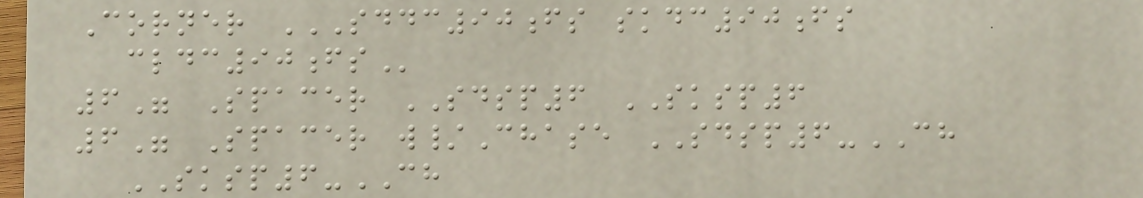Corner SDDC90FS SKDC90FS
CLDC90FS
6" Spacer SDSP6 SKSP6
6" Spacer w/Chase SDSP6-CH
SKSP6-CH
